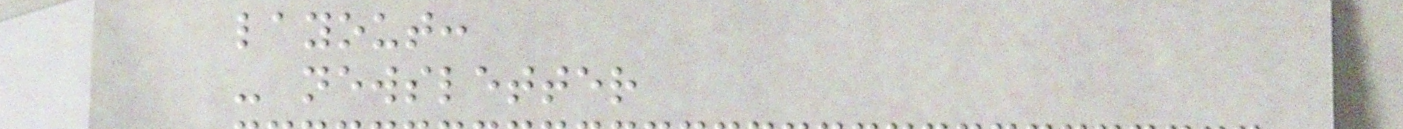layout:
- newsletter
